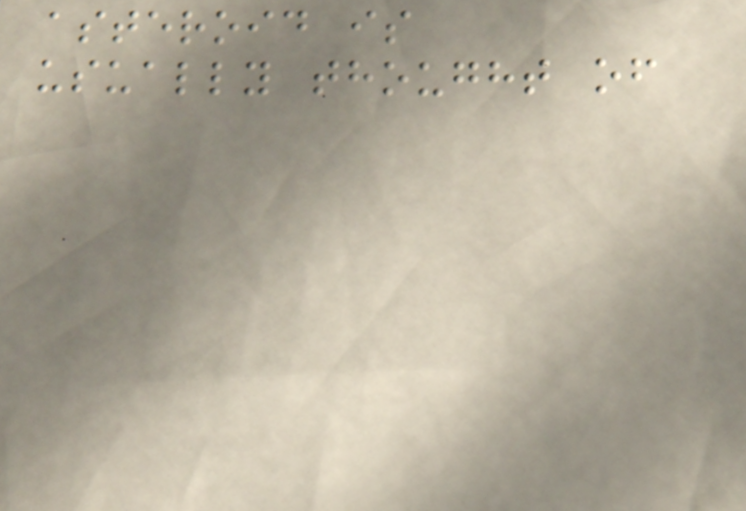asteroid is
usually thought of
